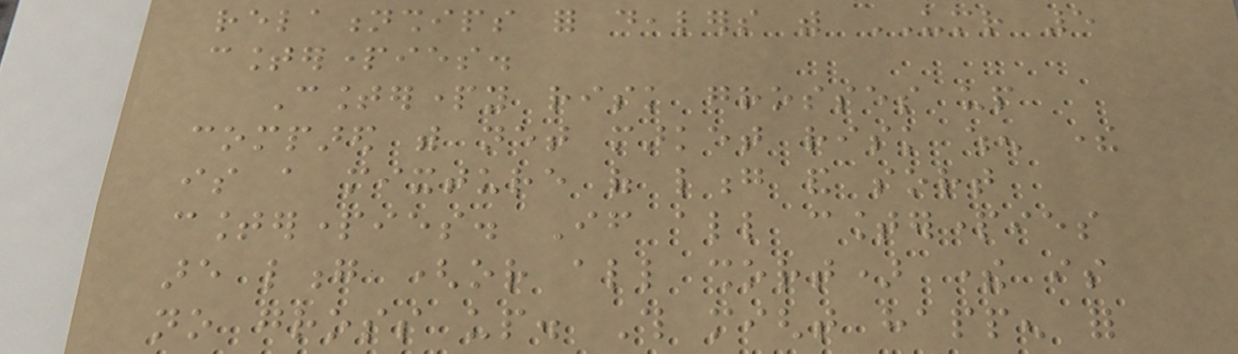relationships for dealers with UMR 5
counterparties.
Counterparty risk grosses up
compared with net market risk when there
is a mixture of long and sort
counterparties. If all counterparties
are long (or all short) there is
no gross up. This might happen for
